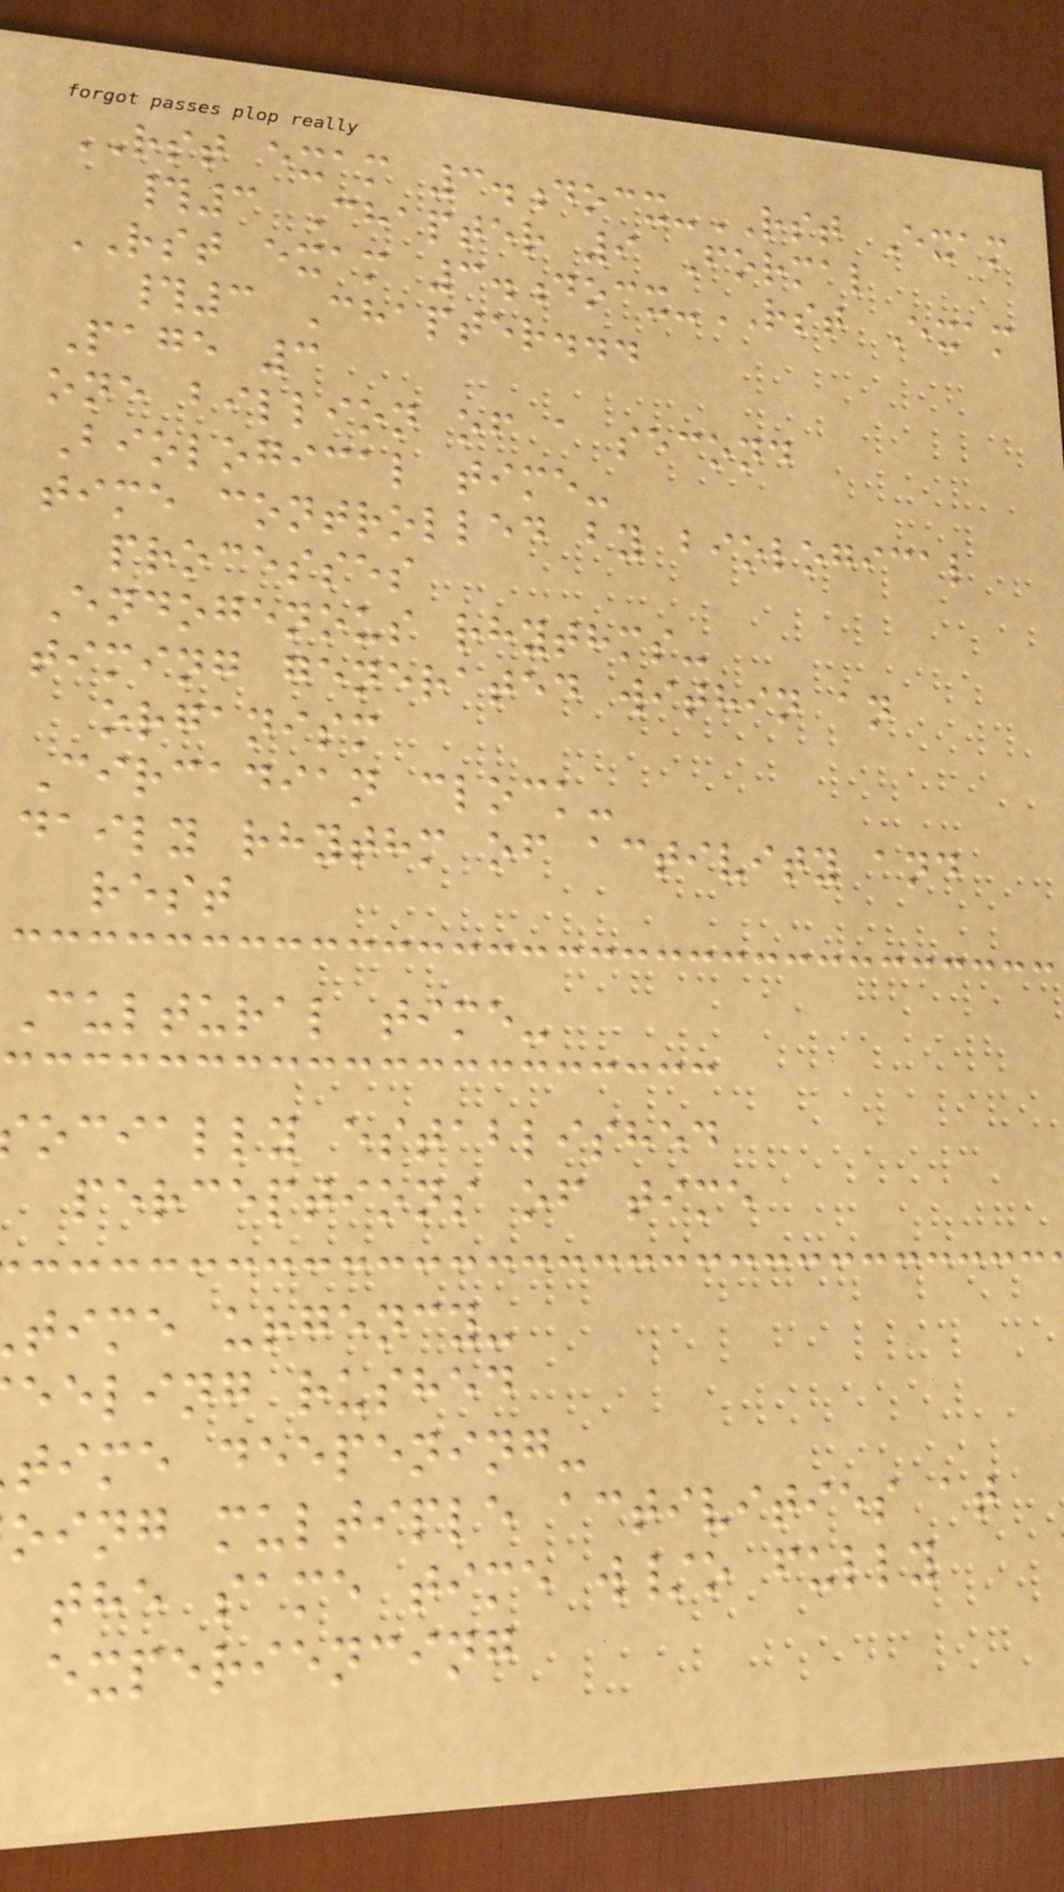RST exam 3.docx-RST Exam
#3 Chapter 9 Formal
RST exam 3.docx-RST Exam
#3 Chapter...
Page 3
one billion of a second
Biological time-
time controlled by biological
processes
Endogenous rhythms-
timing generated within an
organism
Circadian clock-
daily rhythm of activity and
rest
Cultural time-
ocially established
perceptions of time
time urgency-
eeling rushed
time deepening-
oing multiple activities at
the same time w/o fully
experiencing
